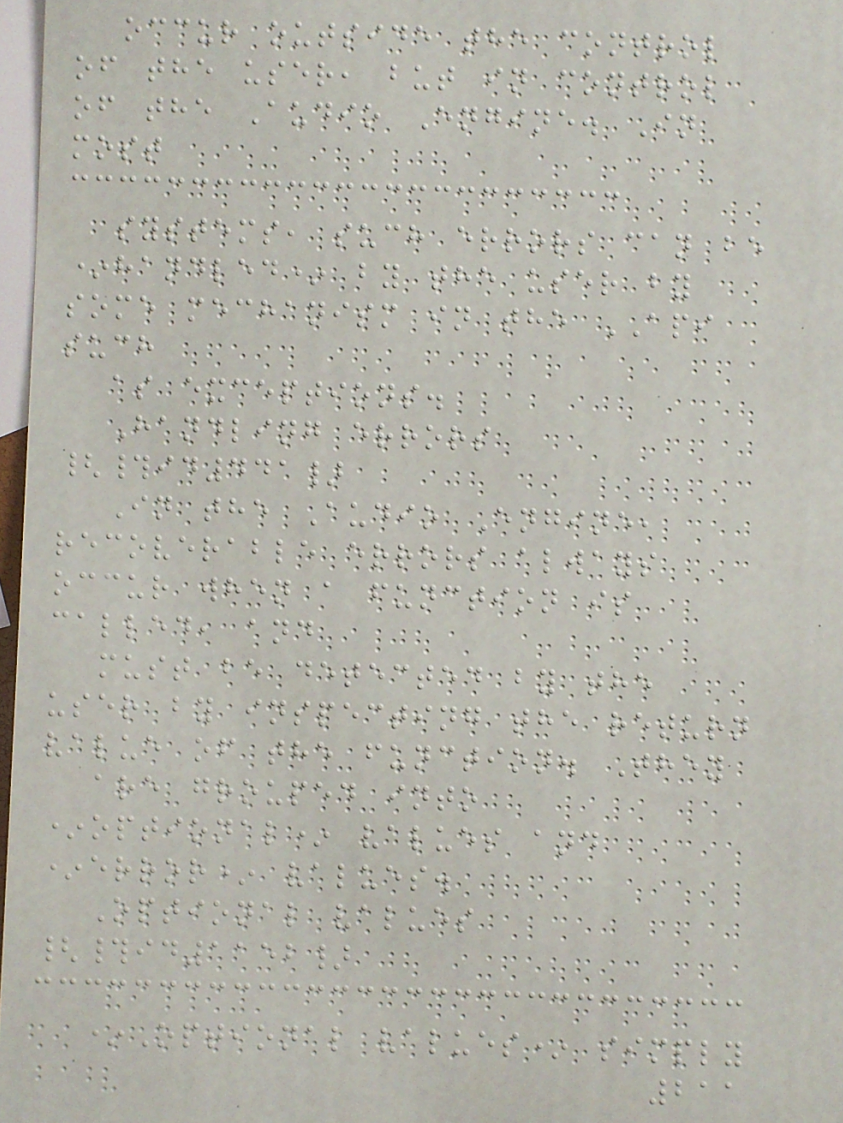occur outside the control
of the user, but in control
of the Audio Engine. In
most
systems, such errors can be
*handled* by the user by
some mechanism in the API
such
as exceptions.
Handling errors
{#id441}
In the Audio Engine,
recoverable errors always
occur when a function is
called, and
must be detected by the
user by inspecting the return
value of the function. They
are grouped into
*optional* values and
*error* values.
Optional values
{#id1152}
*Optional values* simply
211
